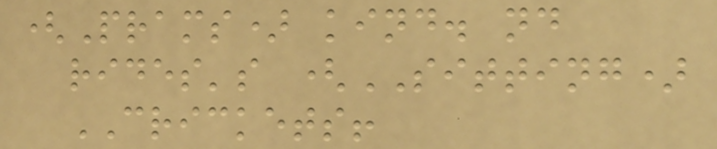(Prams) kind. nd
rides's (SITTING)
CRICKETS!
